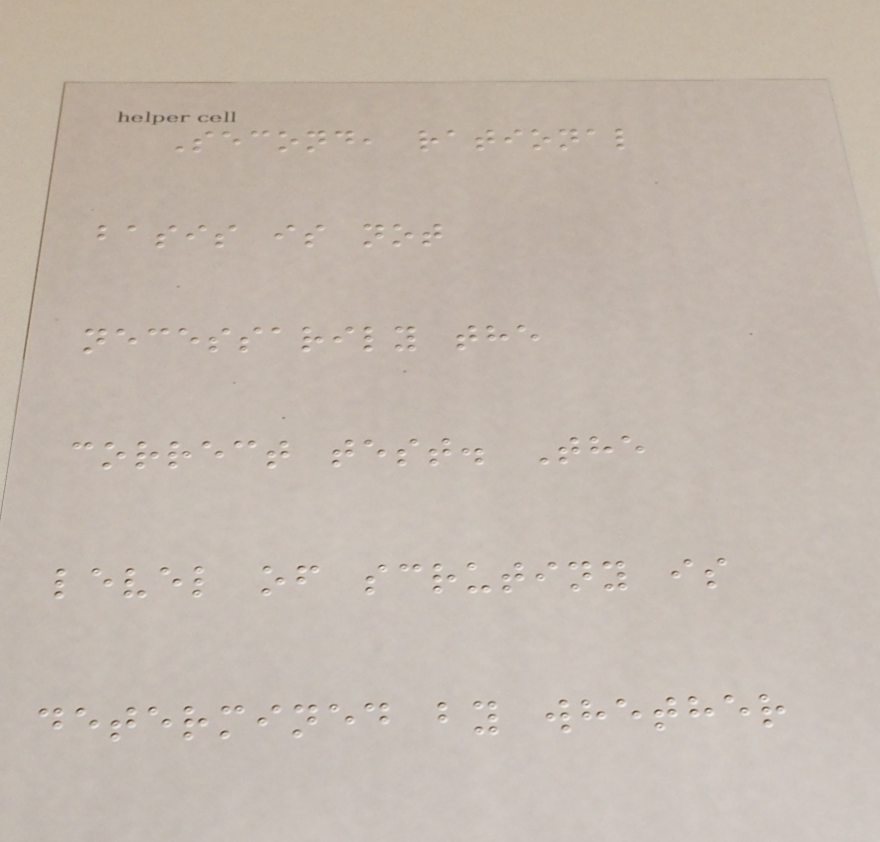Second, rational
basis is not
necessarily the
correct test. The
level of scrutiny is
determined by whether
